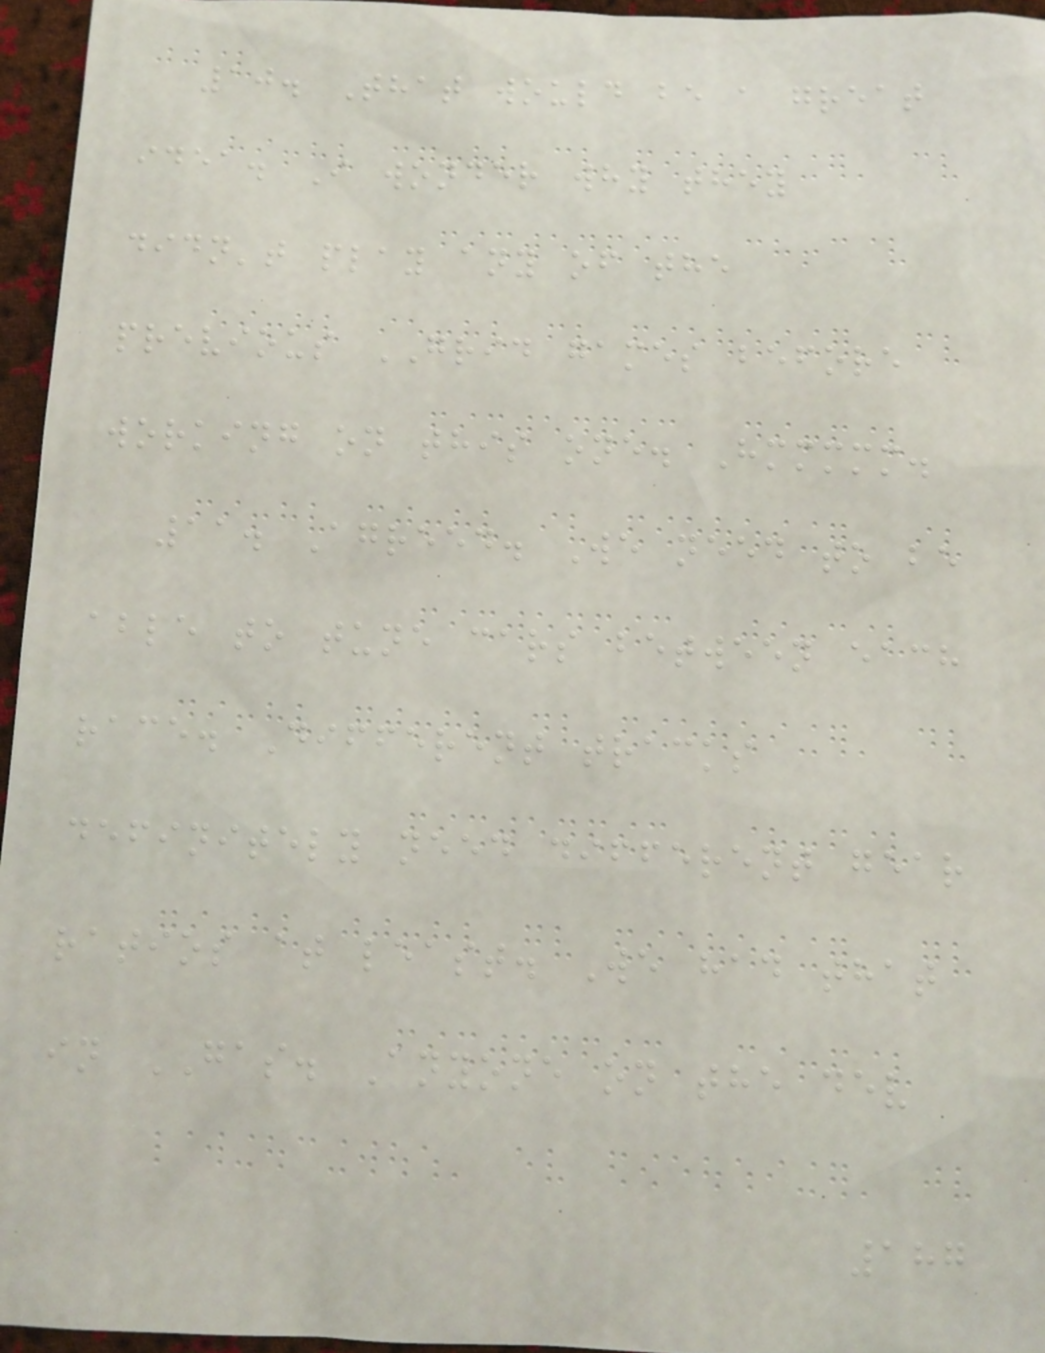10. That would be a great
idea. I wonder why they
didn't play any of the
previous GRID games before
working on this one. Hmmmmm.
11. Agreed. We need to be
able to tune cars between each
race. Different tracks
definitely need different gear
ratios at least. We had that
in GAS. Anyone on the dev
187
